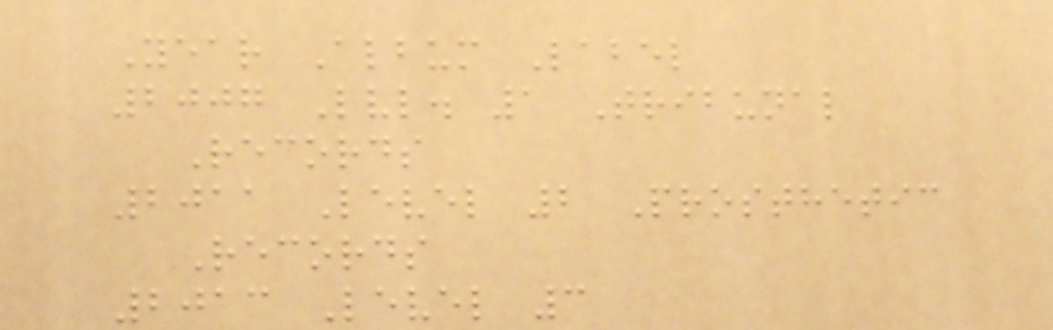Year Album Label
2007 Lvl. 1 Tribunal
Records
2011 Level 2 Prosthetic
Records
2013 Level 3
